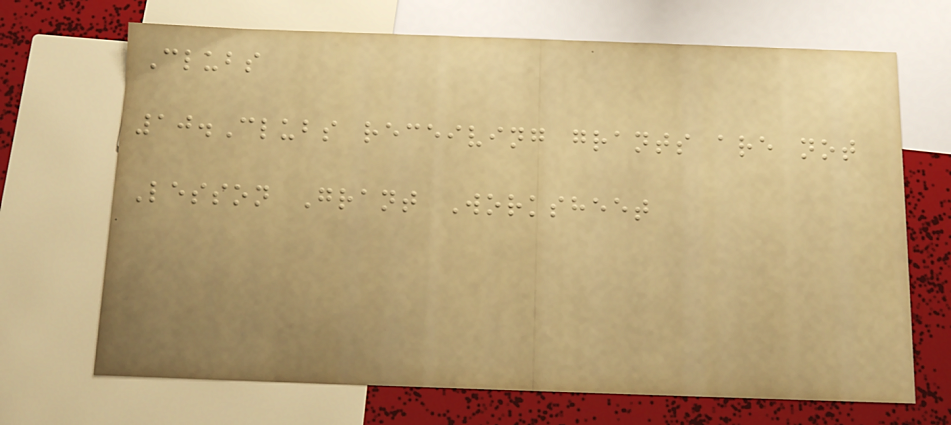Clubs
10.Clubs receiving grants are not
Lesson Grant Worksheet
